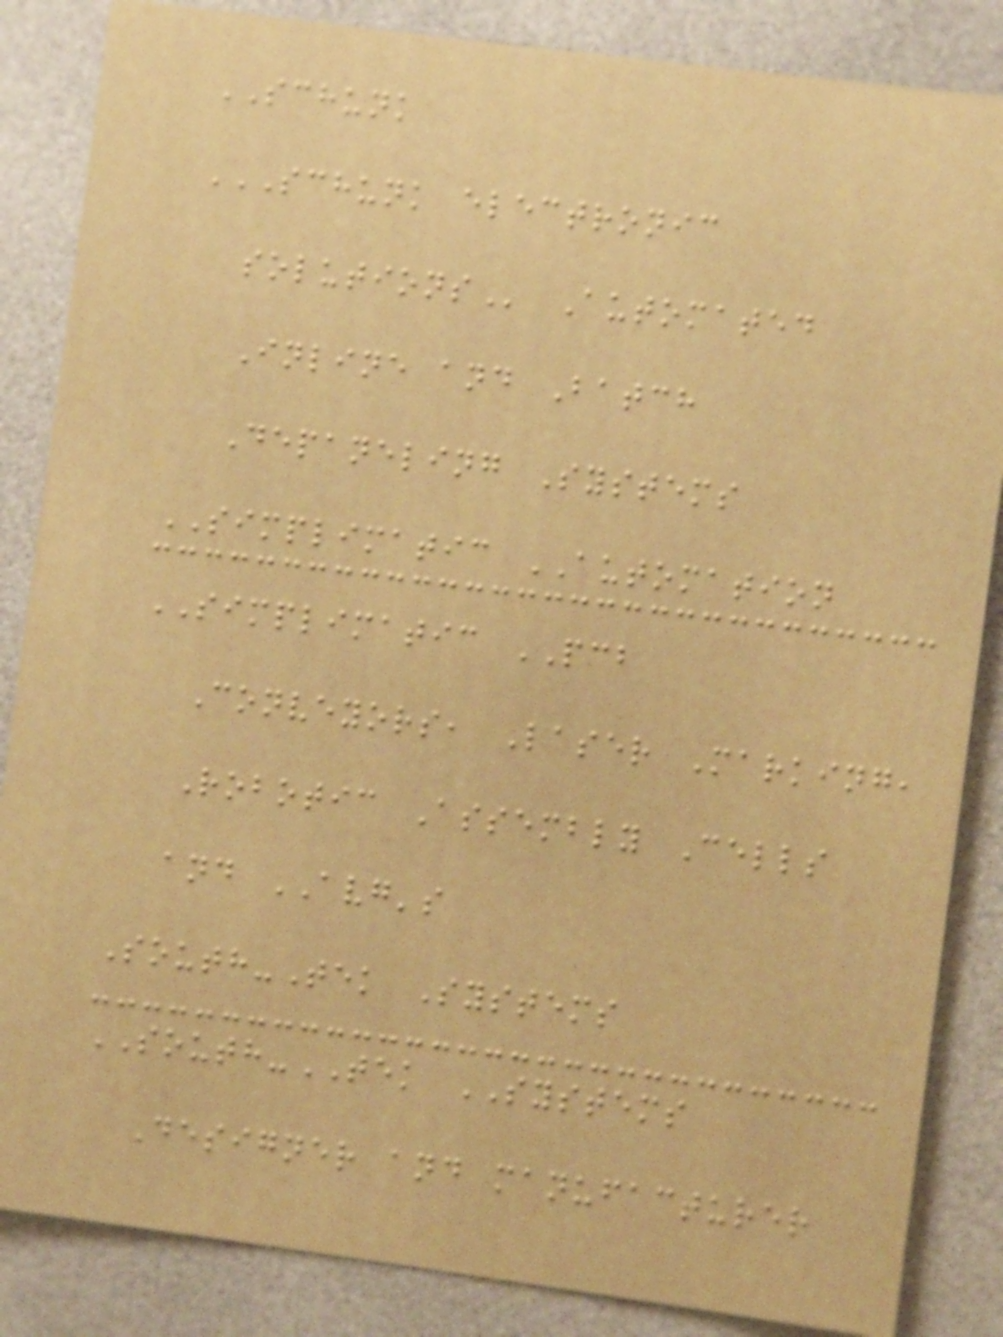SCHUNK
SCHUNK ELECTRONIC
SOLUTIONS Automated
Inline and Batch
Depaneling Systems
SIMPLIMATIC AUTOMATION
SIMPLIMATIC PCB
Conveyors, Laser Marking,
Robotic Assembly Cells
and AVG's
South-Tek Systems
SOUTH-TEK SYSTEMS
Designer and manufacturer
